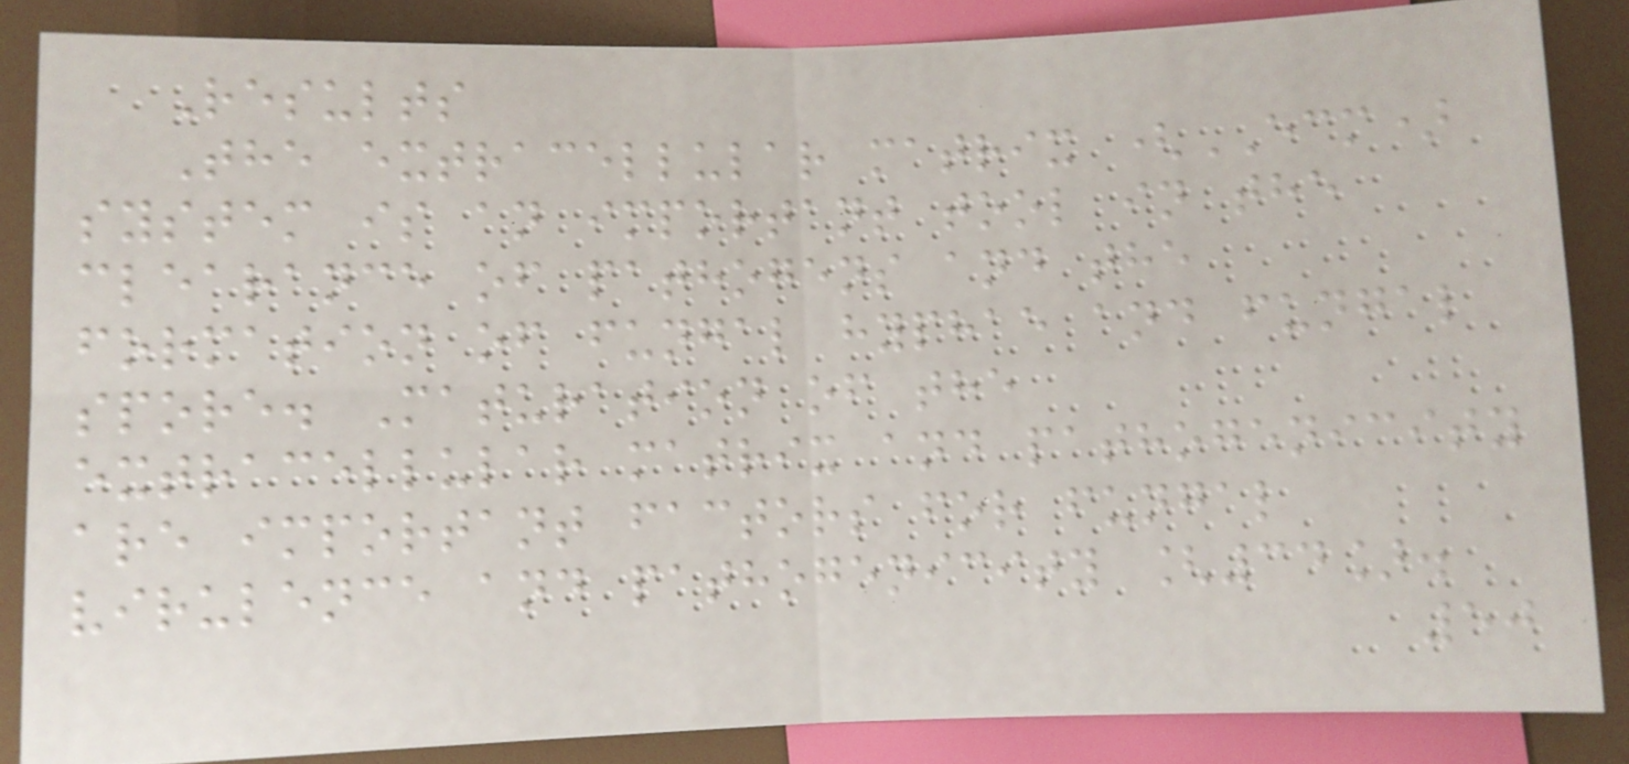Results
The extracellular matrix (ECM)
system is an important tool in the
clearance of pathogens and the
formation of fungal hyphae and fungal
spore. Maturation of the
extracellular matrix and pathogenicity
are important factors for fungal
virulence and pathogenicity [34].
50
